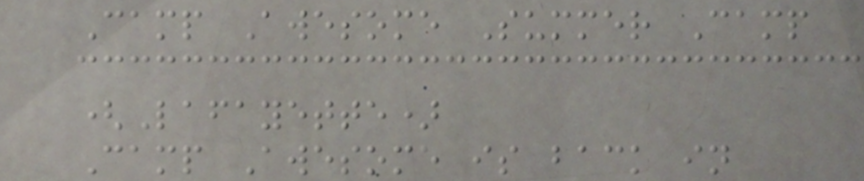Camp Awesome Summer Camp
(Lafayette)
Camp Awesome is back in
